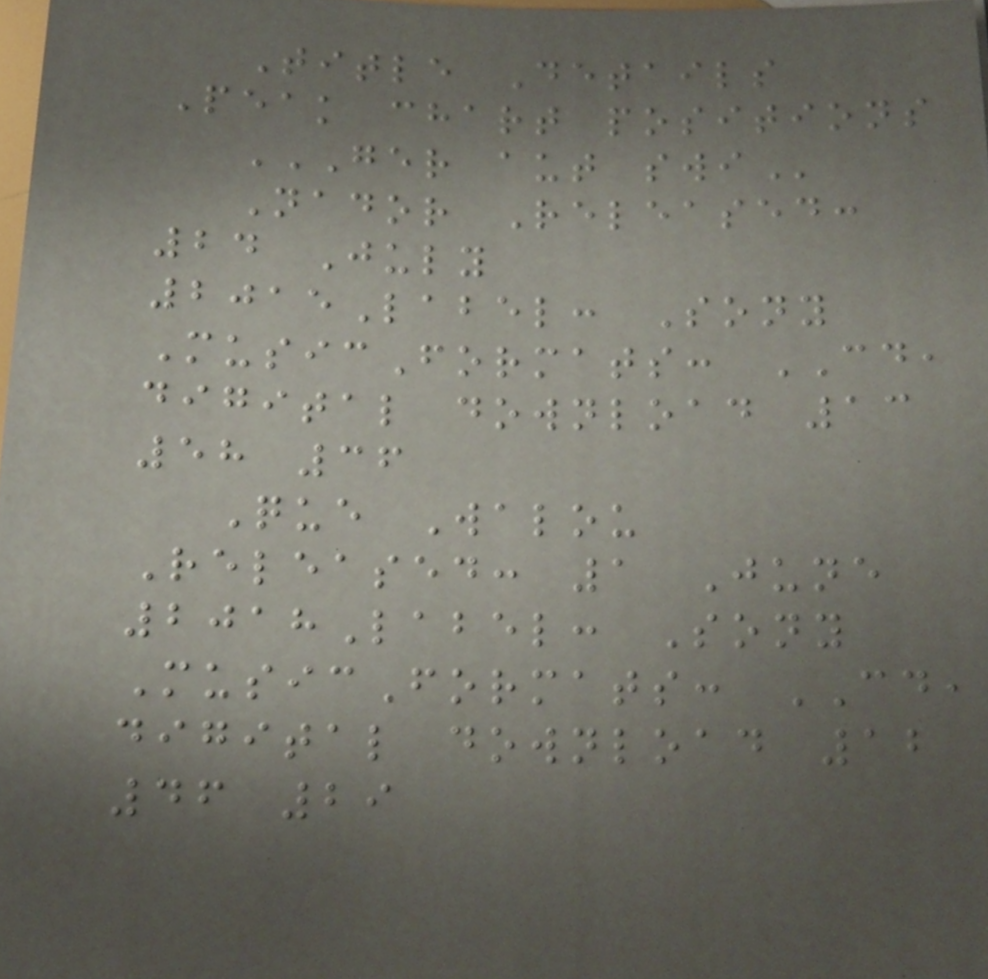Title Details
Peak chart positions
GER AUT SWI
Nador Released:
24 July
2015Label: Sony
MusicFormats: CD,
digital download 13
58 36
Que Walou
Released: 1 June
2018Label: Sony
MusicFormats: CD,
digital download 12
46 29
